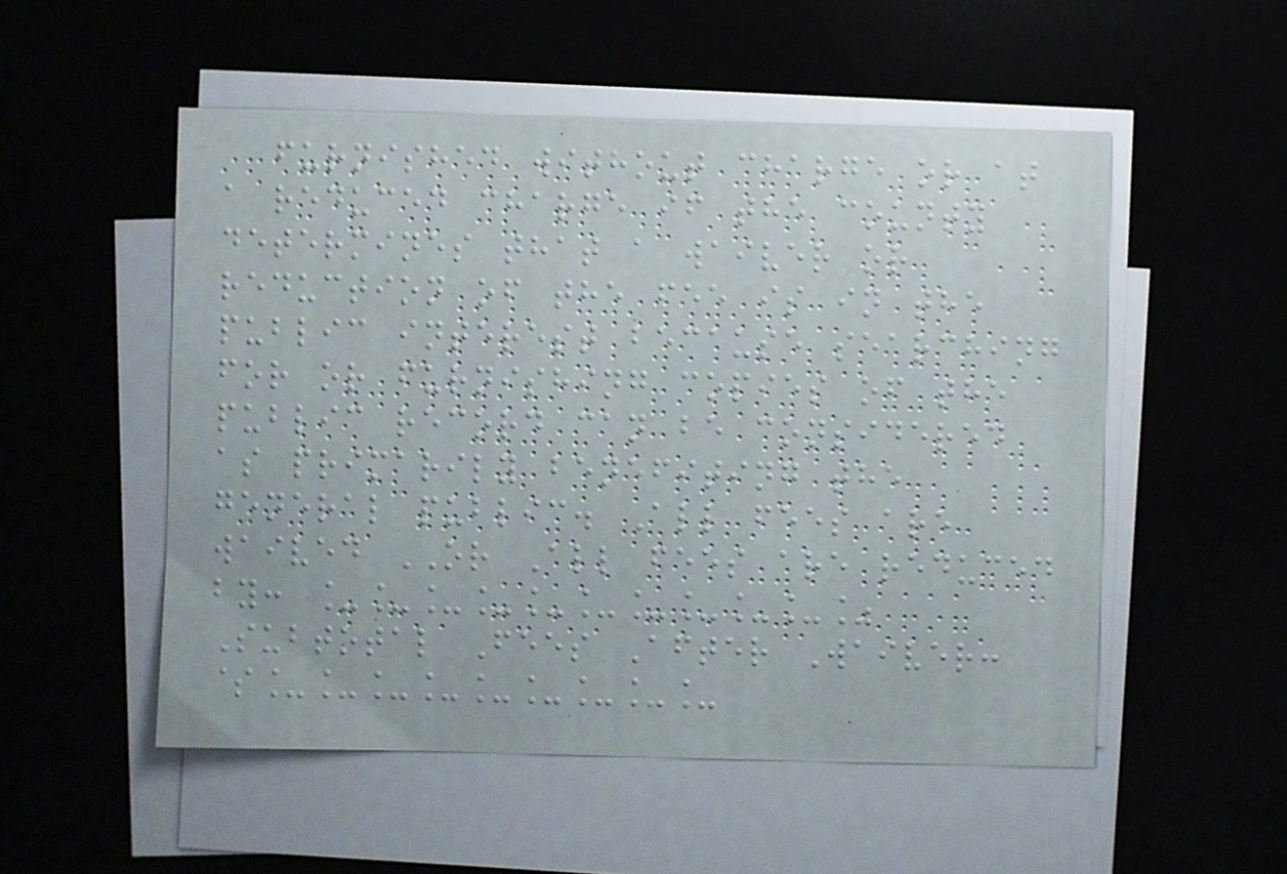furnished without charge or at
a reduced charge if the county
determines that a waiver or
reduction of the fee is in the
public interest because searching
for or furnishing copies of the
public record can be considered
as primarily benefiting the
general public. All fees are
waived OR All fees are reduced
by: __________%
Subtotal Fees After Waiver:
$_________
